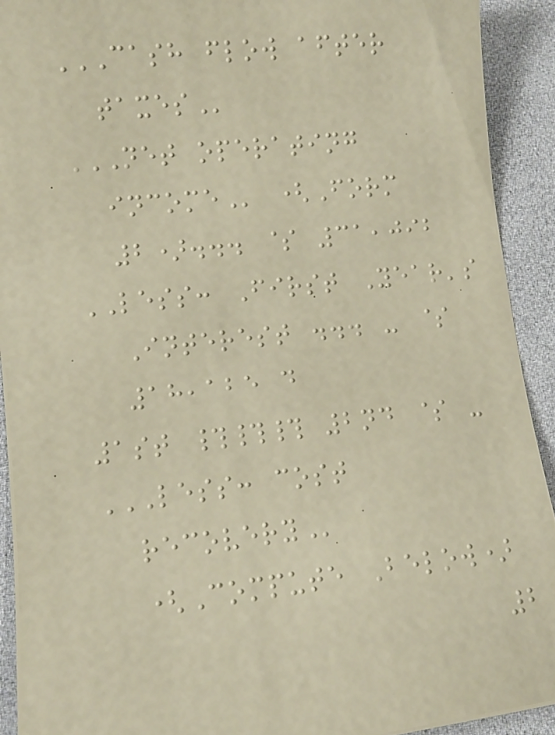CASH FLOW AFTER
TAXES
NET OPERATING
INCOME (Form
2)... $ 31,092
LESS: First Year's
Interest ... - $
18,125 d
1st ### 2nd $ -
LESS: COST
RECOVERY
(Compute Below)
2
